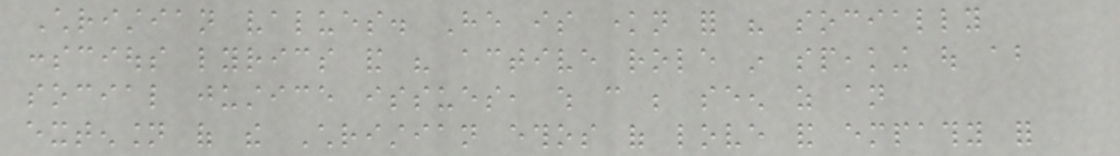Christian values. He is known for his socially
conscious lyrics and his active role in speaking out about
social justice issues, which can be seen as an
extension of the Christian ethos of love and empathy for
